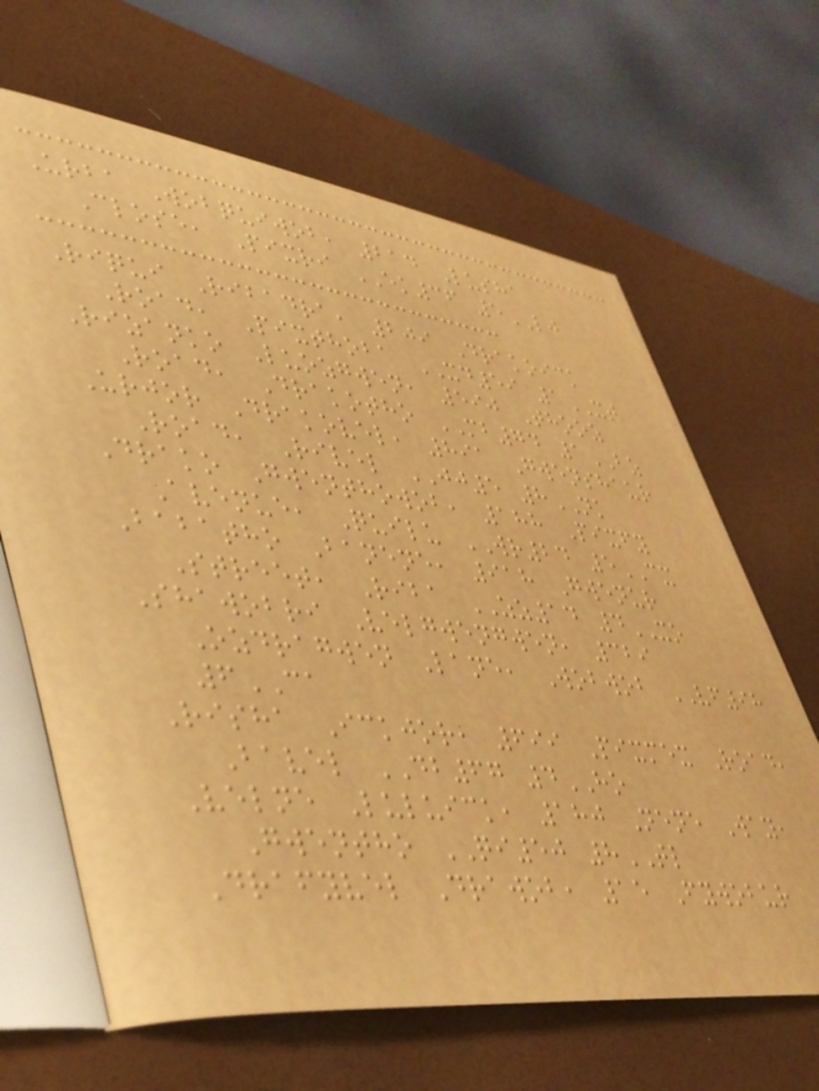Urba Wobquiwob, 214 Lusha
Close, Pixri EK36 5LJ
Riqui Ribadra, 209 Drakoick
Road, Pixthoba XD59 1XT
Rizanko Luozgwen, 590 Thooz
Road, Drakotho MB74 1BZ
Urjor Drakovel, 891 Gwenshaur
Road, Rivel JJ5 8NK
Drako Gwenthowob, 188 Pixfy
Avenue, Quilu WR24 5CX
Babatho Banene, 918 Gwenur
Street, Riba ZZ14 4XO
Shawobri Velgwengwen, 329
Ozdragwen Lane, Wobwob VF98
6CA
Risha Ickjor, 699 Pixmex Road,
Bavel DB67 4HO
Velne Luluick, 180 Nene Way,
Gwentho QI50 8TL
Drafyvel Drawob, 15 Fywobur
